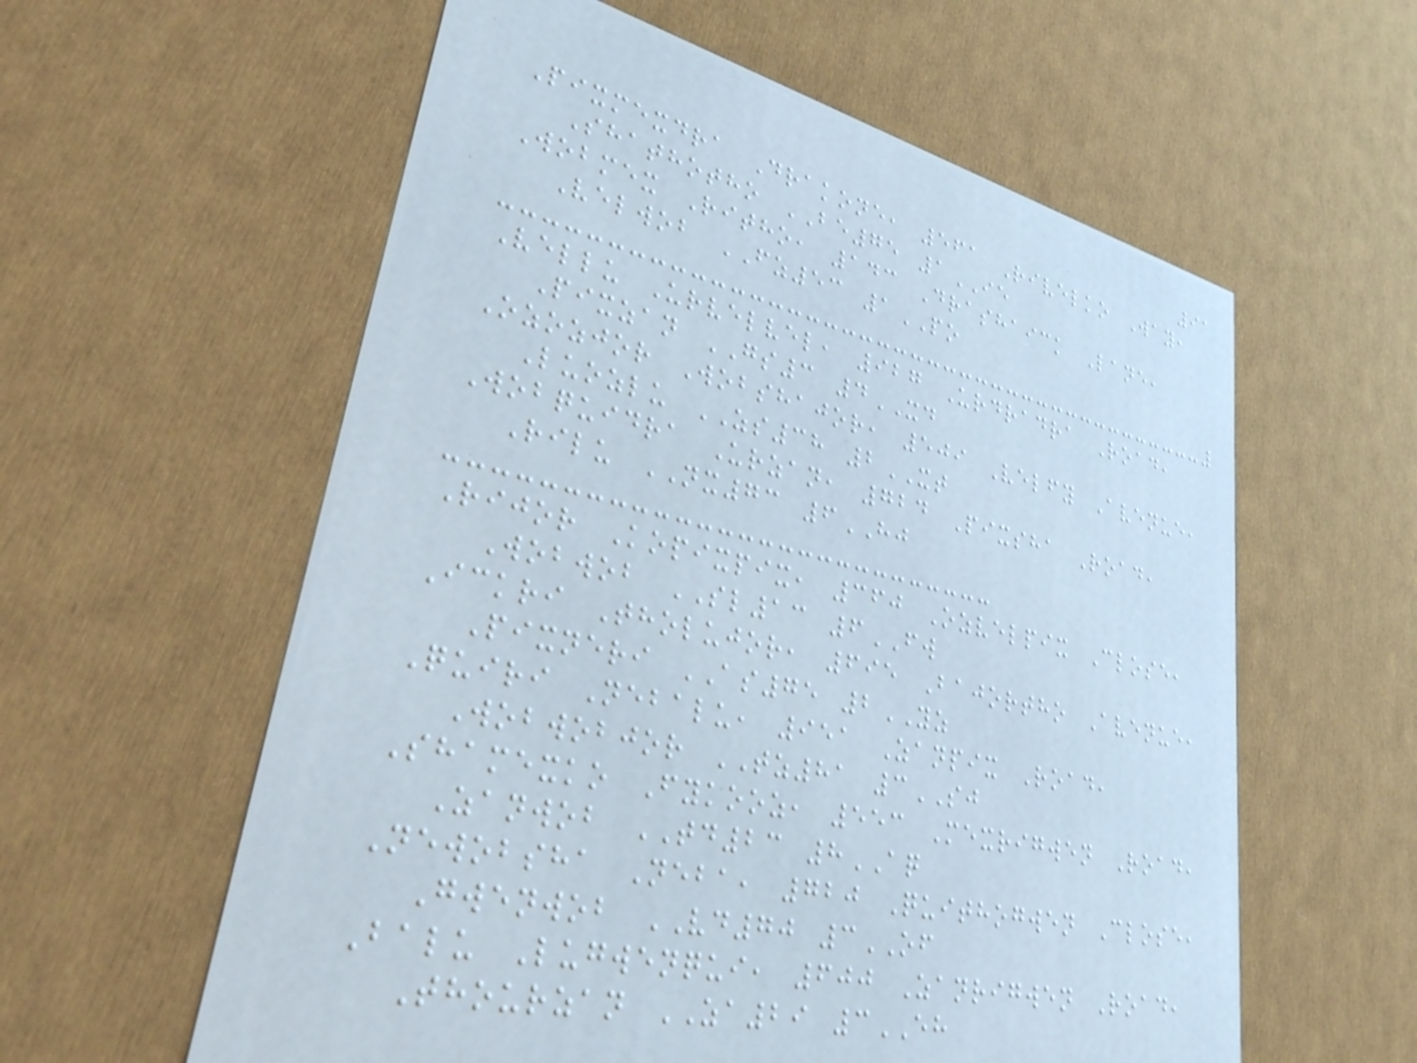91
Pixmexdra Drakone, 561 Rivelko Way,
Shathotho BE75 1IE
Wobmex Ritho, 143 Drashaick Lane,
Velwob FZ53 1PO
Vellu Urvelvel, 927 Urdradra Road,
Pixzan GS3 4XD
Ozozjor Wobshajor, 509 Velfy Avenue,
Luozlu ZS38 2XT
Wobquidra Urzan, 724 Pixsha Road,
Rilu NX73 6HJ
Rijor Kopixpix, 360 Ozvelpix Close,
Wobwob SL13 6FW
Ickri Tholujor, 695 Bajortho Avenue,
Pixneri AS75 2YZ
Quiri Nebalu, 951 Zanpix Road,
Wobwobjor TZ81 3SJ
Shamexko Fykooz, 553 Mexrigwen Road,
Zanwob TD23 8AQ
Newobsha Neba, 720 Quithogwen Close,
Gwenwob VD70 3OF
Balu Lugwenqui, 600 Zanrigwen Road,
Thourzan ZA29 3EH
